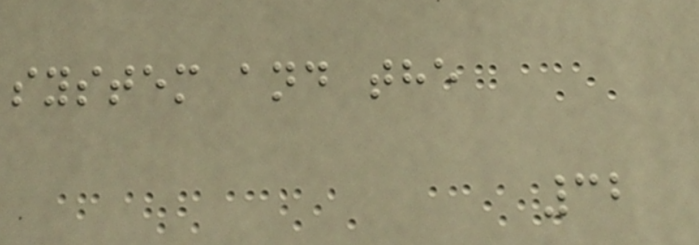system and the
32
